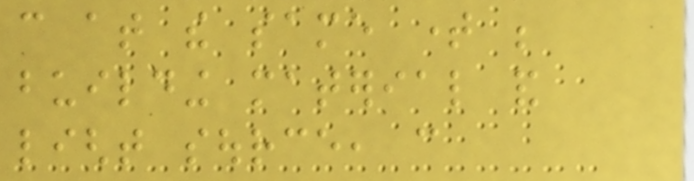can at the same time be
building material and
light source, can
